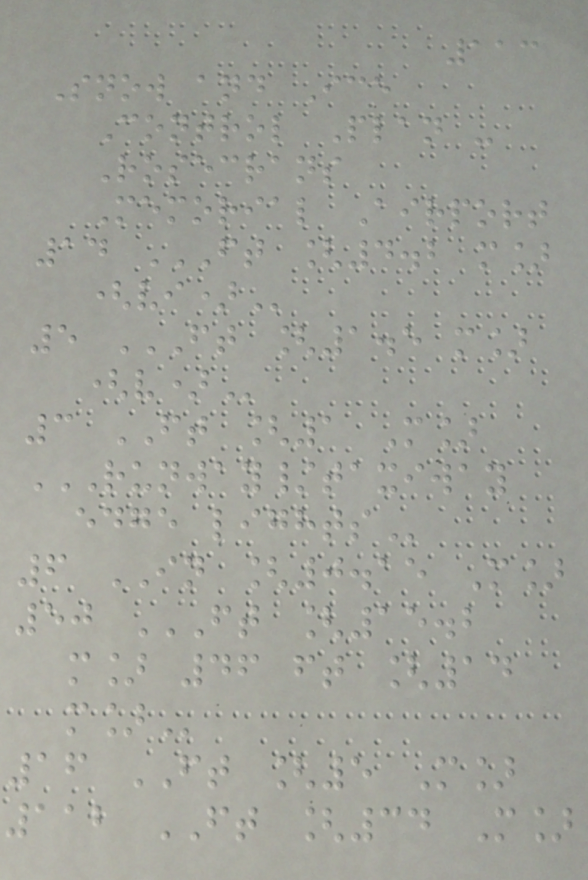113
Snow and Ice
Control Plan -
Rosecrans
Memorial Airport
14 FT [4.2 M]
(VI)
5 FT [1.5 M]
(V)
3 FT [1 M]
RUNWAY/TAXIWAY
EDGE LIGHTS
6 IN [0.15 M]
50 FT [15.2
M] 46 FT [14
M]
16 FT [5 M]
112 FT [34 M]
